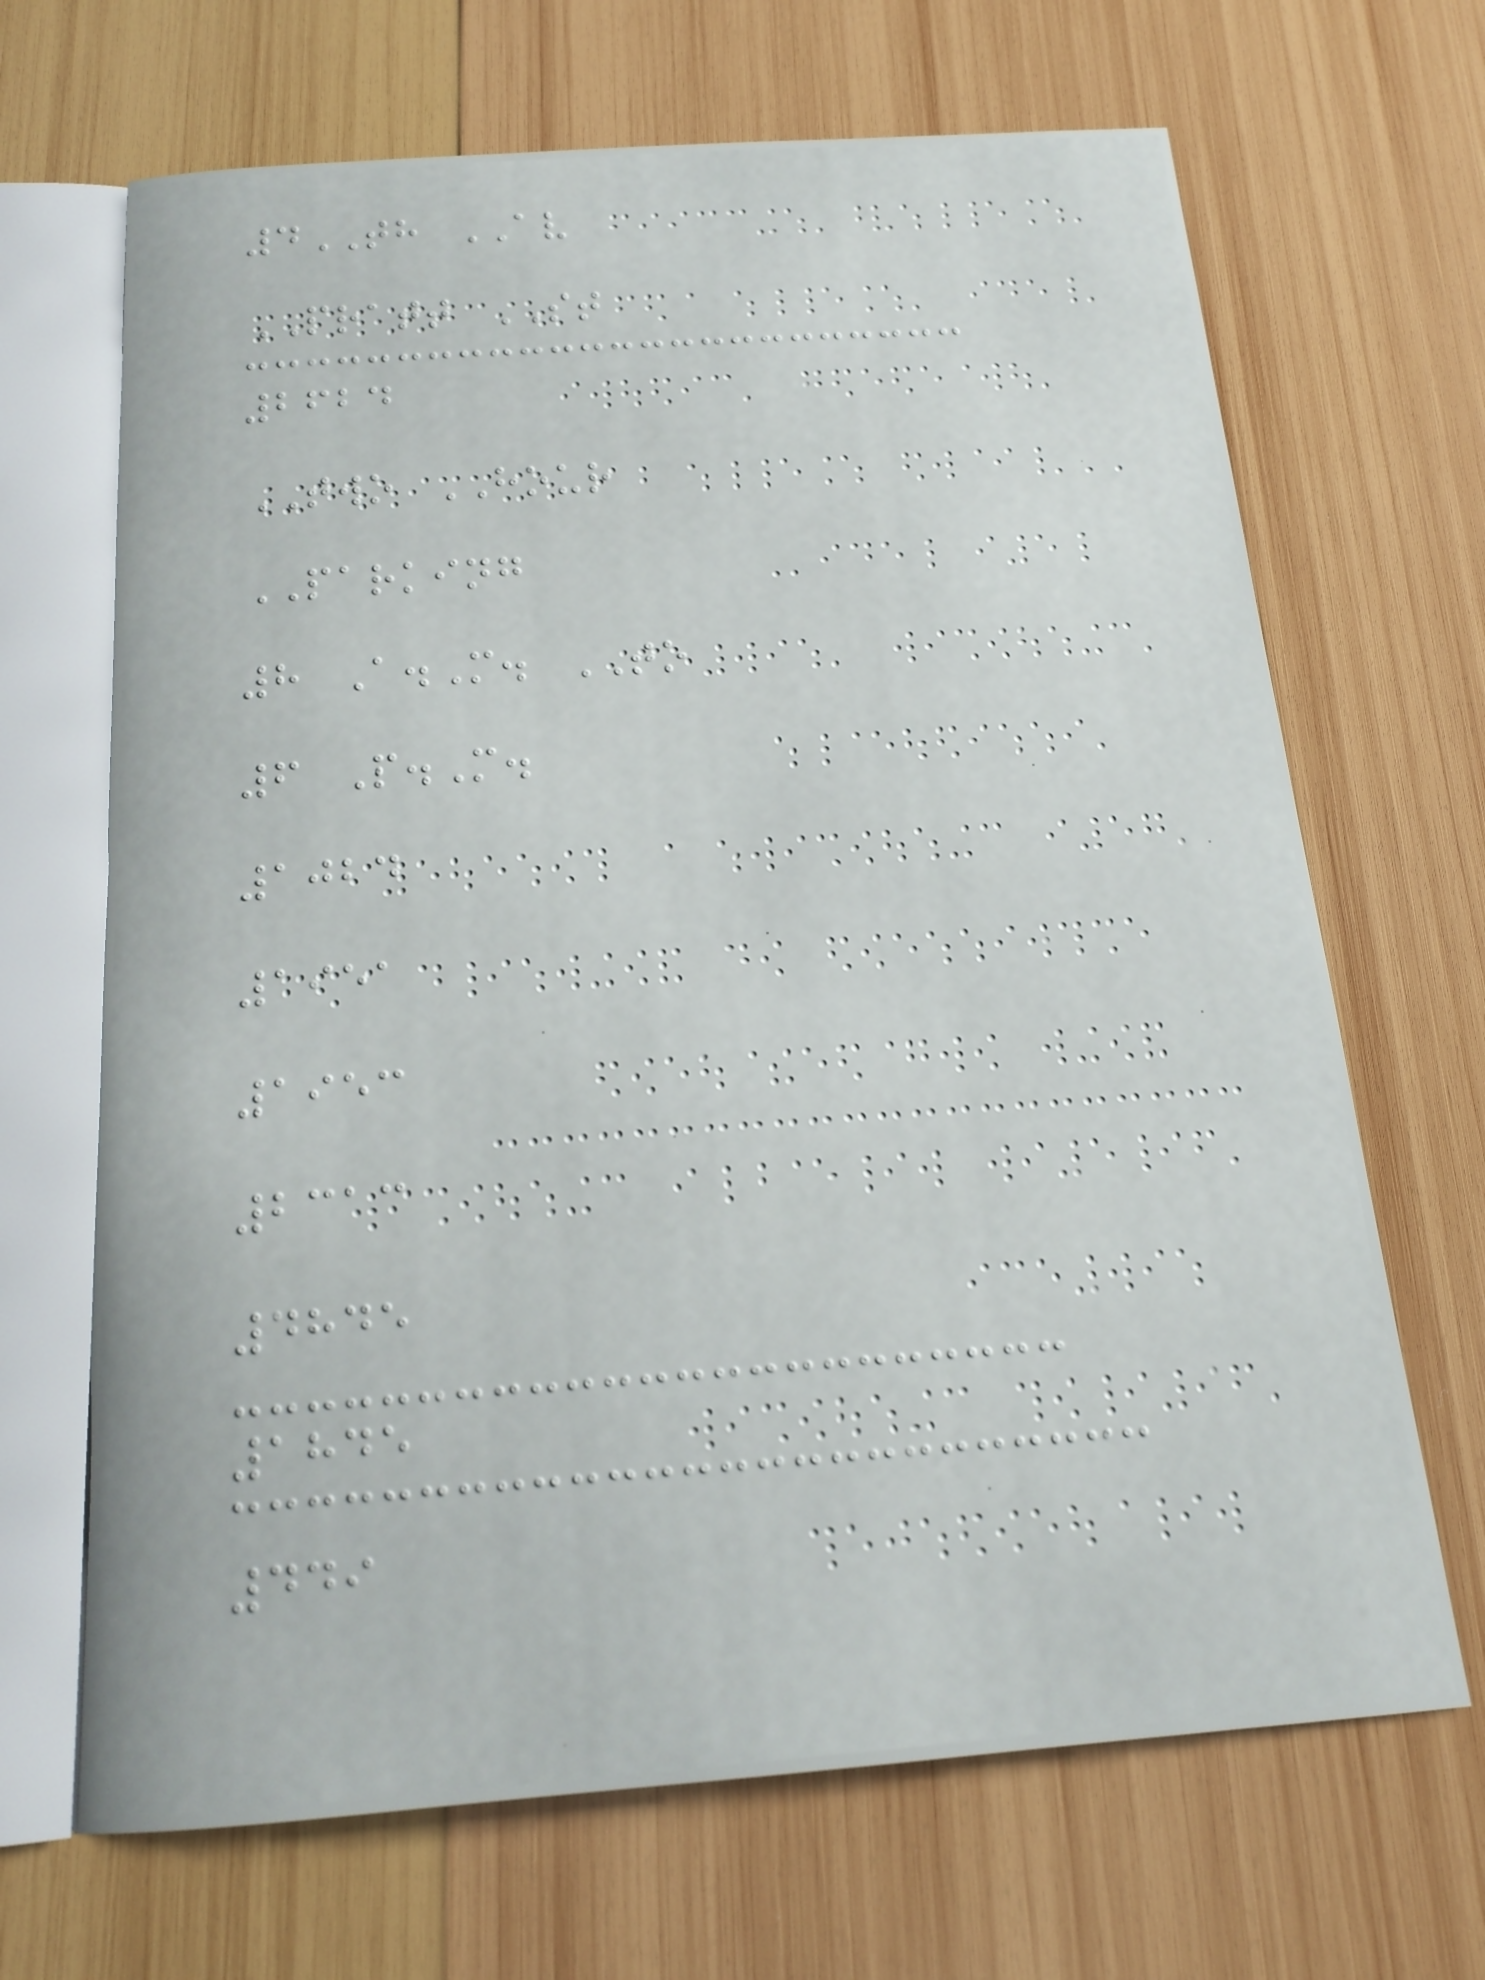4TH AV
PRATT ST
2624
TWO HOUR
PARKING
8 A.M. TO
6 P.M.
1024
1951
1953
2313
4845
1845
449
